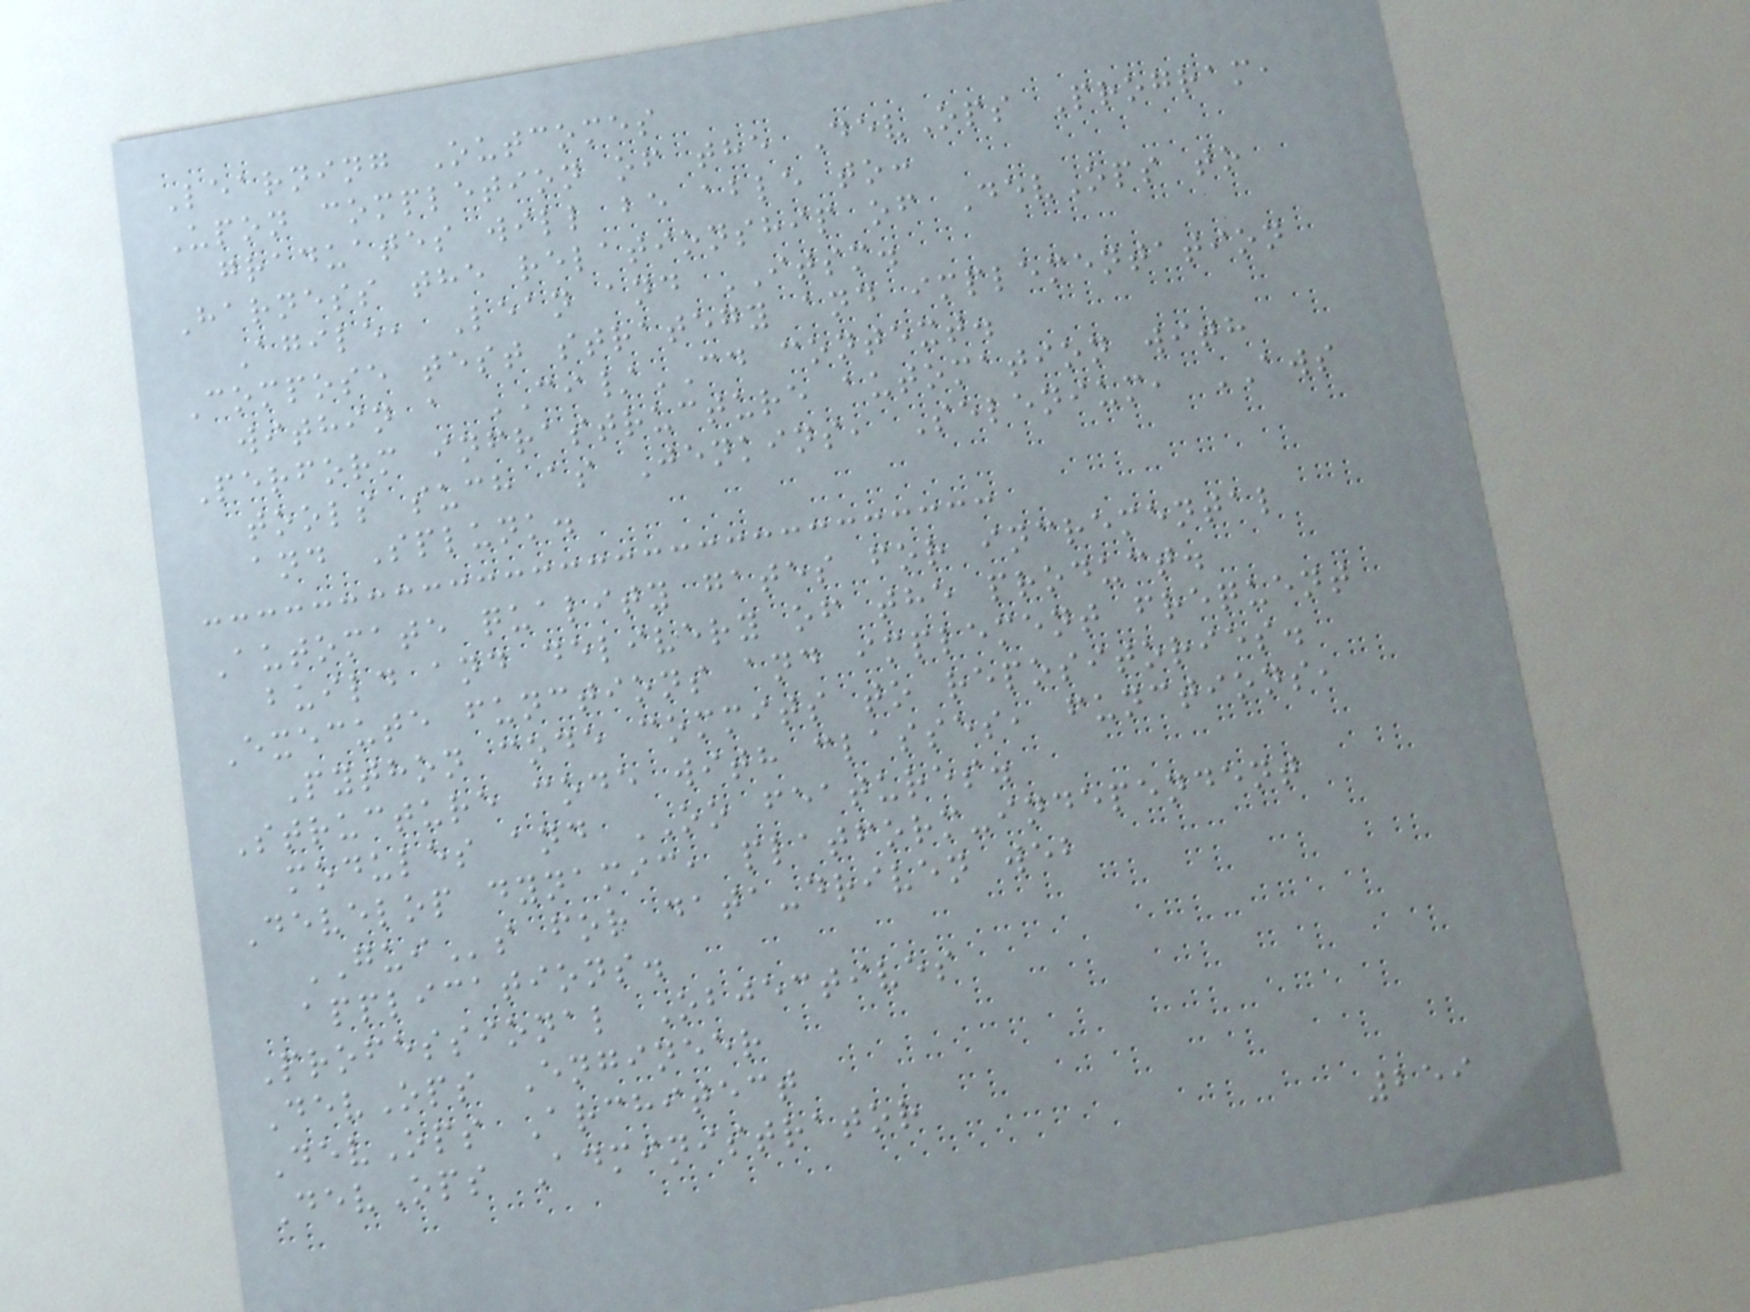Learning Outcomes
Upon completion of the DevOps Program,
graduates will be able to:
Harness the relationship of DevOps to
Agile, Lean and ITSM.
Compose test strategy and implementation
within a CI/CD context.
Perform infrastructure automation with
tools such as Jenkins, Selenium, AWS
and Splunk.
Automate quality gates for incremental
build and delivery of the product.
Execute functions and implement frequent
Python code commits to repositories.
Structure code with classes, functions,
modules and OO features.
Develop dynamic, platform-independent
GUIs for data-driven web
applications.
Professional Objectives
DevOps Engineer
DevOps Architect
DevOps Administrator
259
